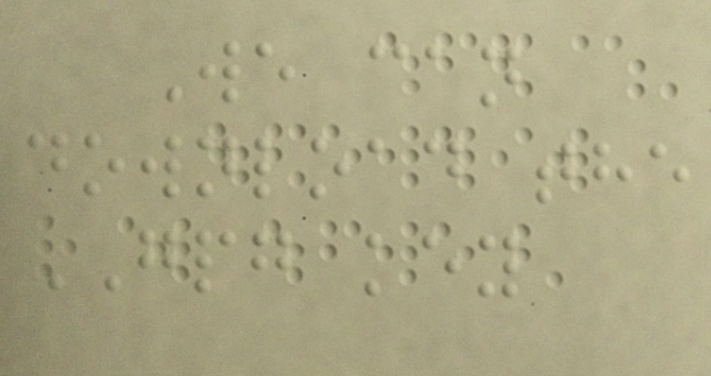We can
download the
GPG key
